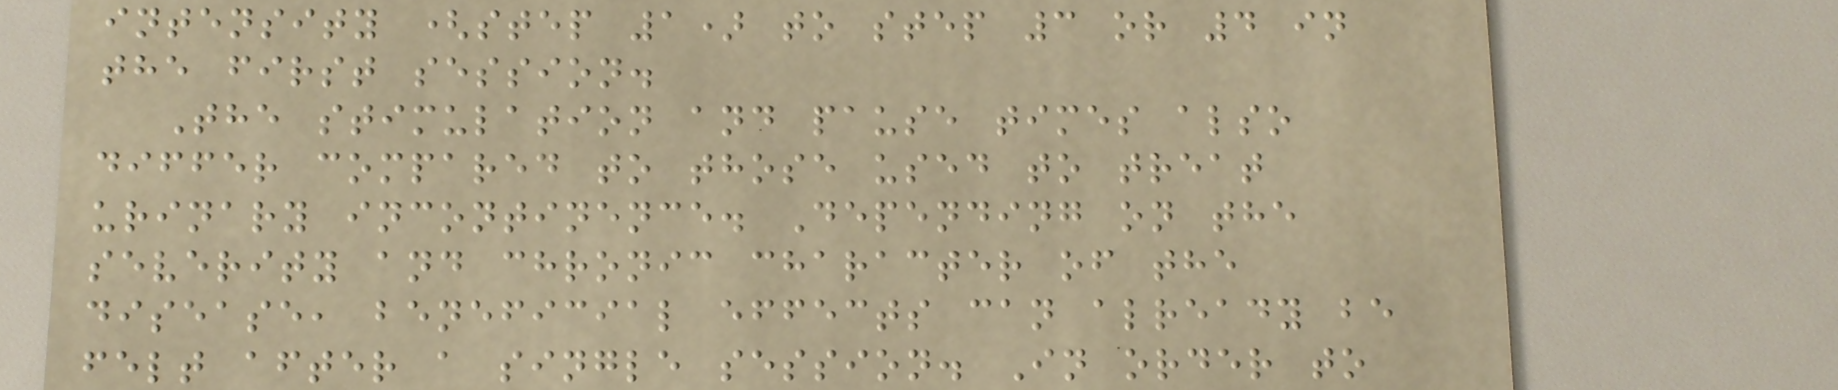intensity (step 1) to step 3 or 4 in
the first session.
The stimulation and pause times also
differ compared to those used to treat
urinary incontinence. Depending on the
severity and chronic character of the
disease, beneficial effects can already be
felt after a single session. In order to
